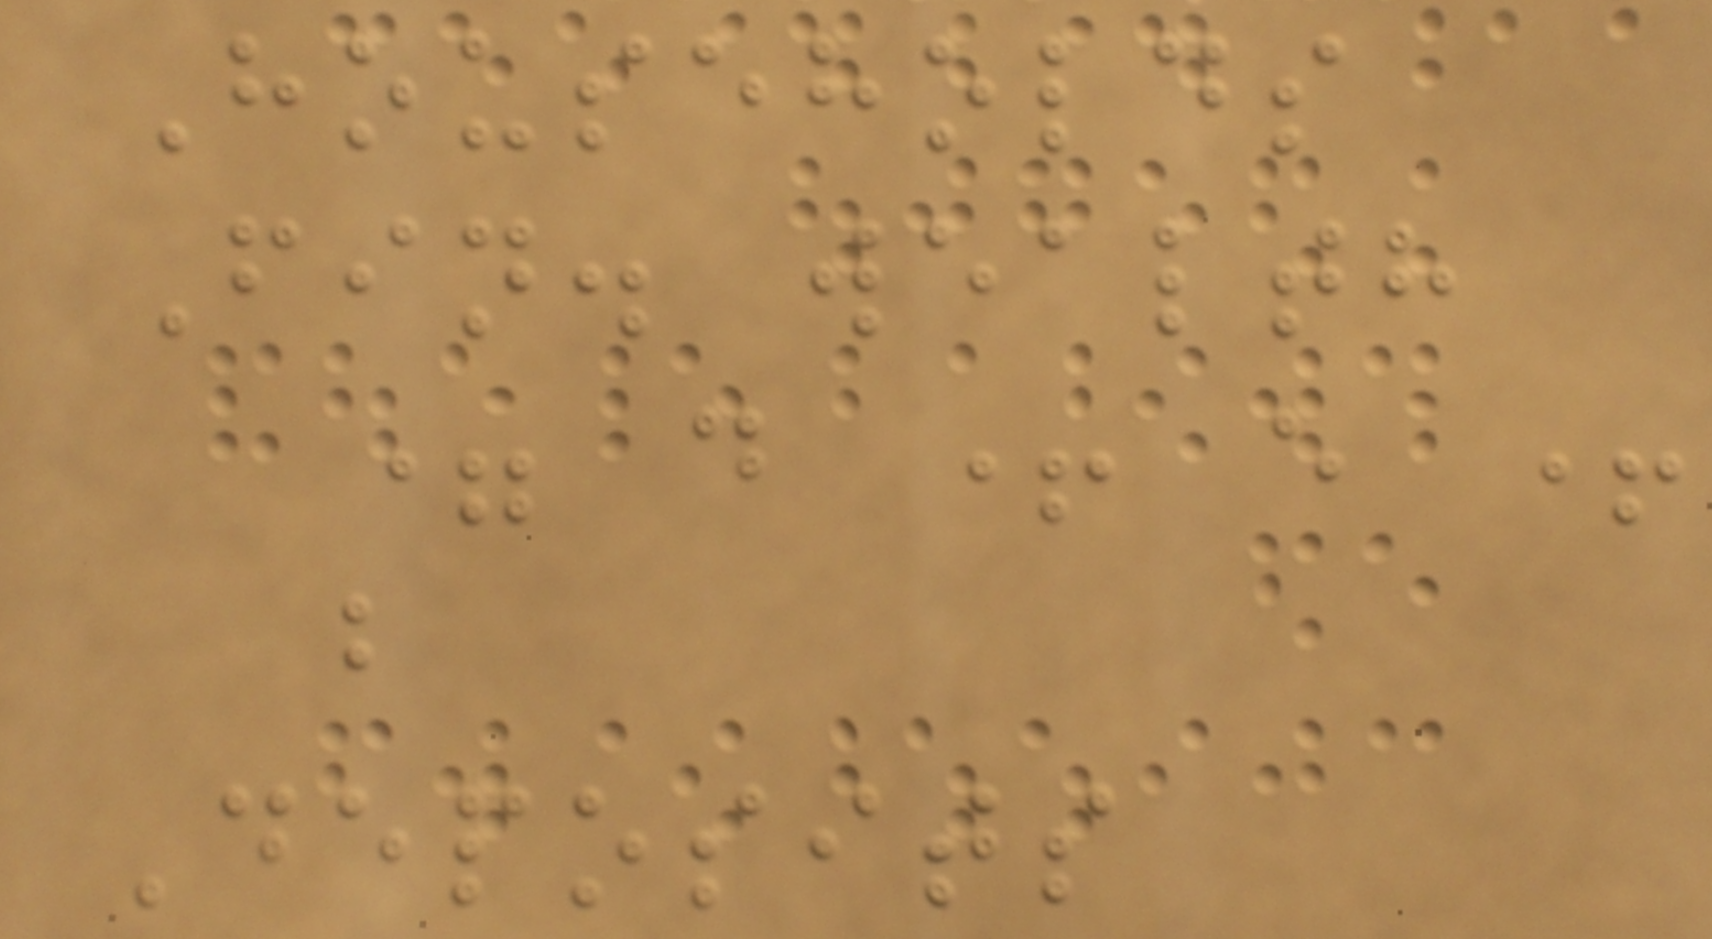Households
Fin. wealth
= d + e +
b
Deposits
